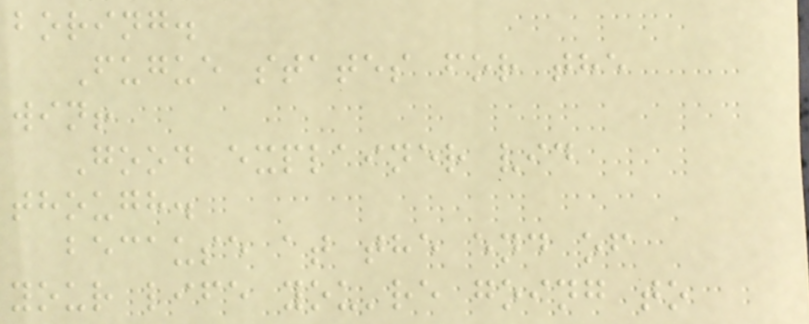boring.
Fugue states for the
win!
Good explainer vid
though.
because at the end of
your life you're going to
